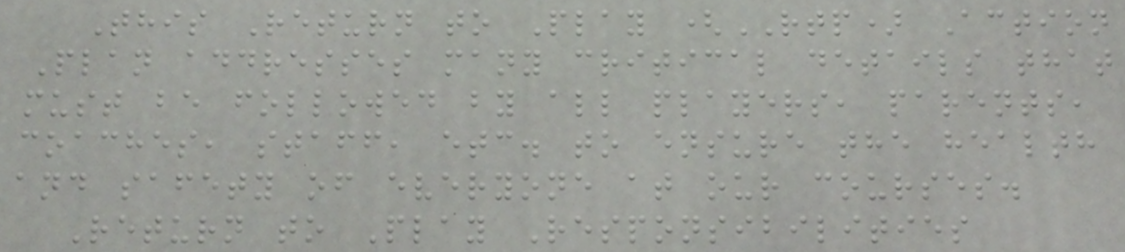This Return to Play (RTP) Action
Plan addresses many critical details that
must be followed by all players, parents,
coaches, staff, etc. to ensure the health
and safety of everyone at our courses.
Return to Play Responsibilities
